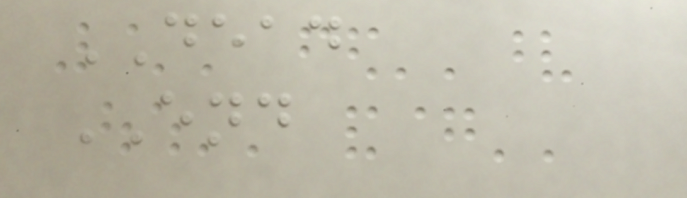DEAD
END
